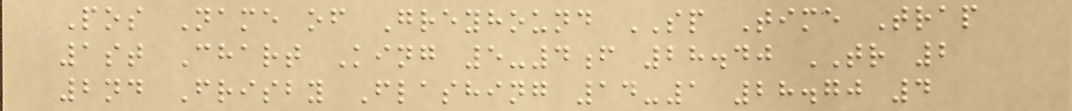Pos Name of Greyhound SP Time Trap
1st Chart King 5-4f 28.40 TR 2
2nd Frisby Flashing 14-1 28.70 4
